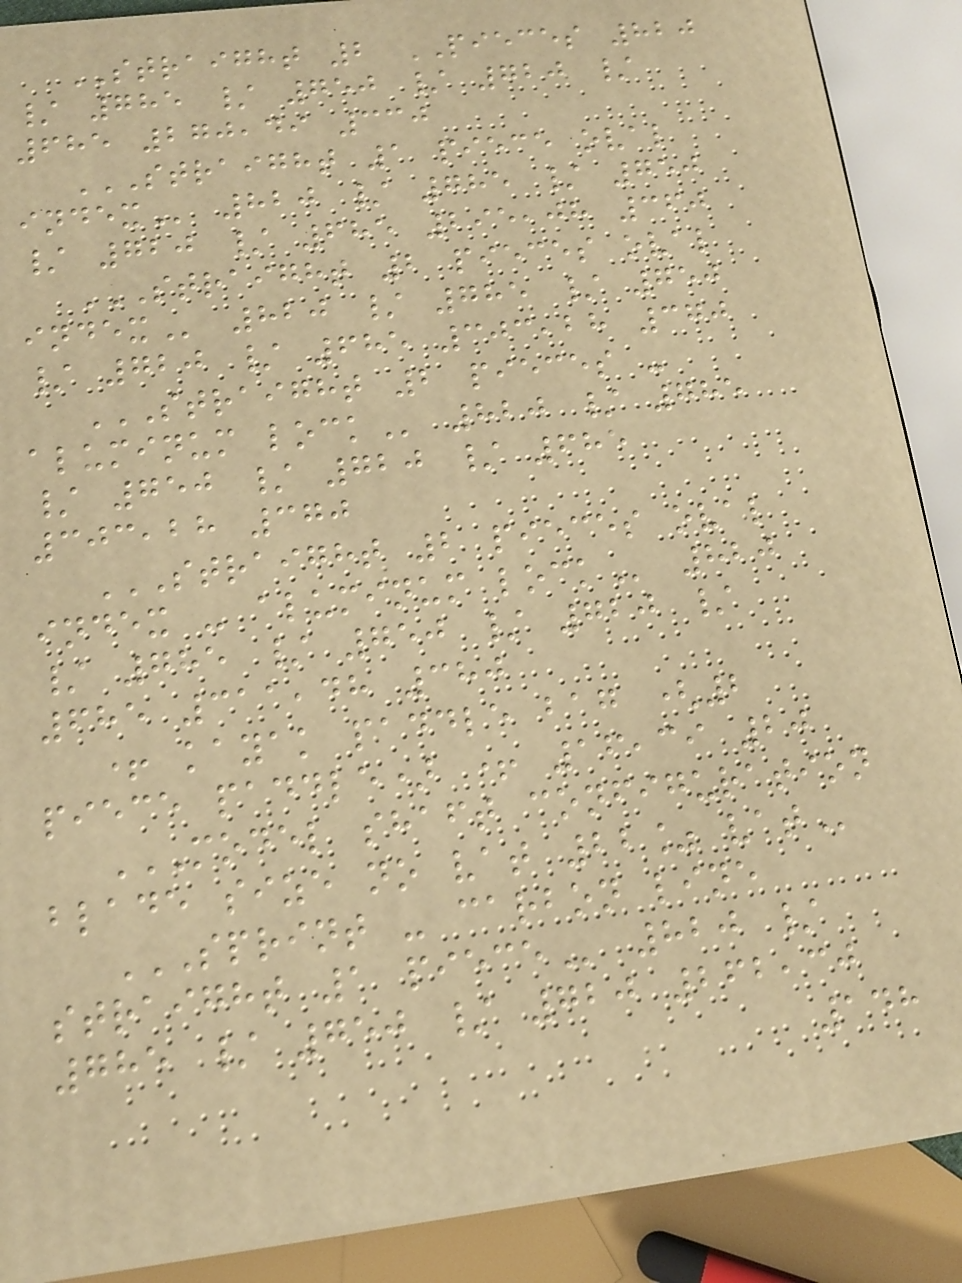STRAIGHT 2 PIECES 820
/ 785 / 750 / 720 /
685 270,49 330
STRAIGHT 1 PIECE OVAL
INDEX 820 / 785 / 750
/ 720 / 685 295,08 360
STRAIGHT 2 PIECES OVAL
INDEX 820 / 785 / 750
/ 720 / 685 303,28 370
STRAIGHT 2 PIECES -
ALUMINUM LOCK 820 / 785
/ 750 / 720 / 685
303,28 370
STRAIGHT 2 PIECES OVAL
INDEX - ALUMINUM LOCK 820
/ 785 / 750 / 720 /
685 311,48 380
+ kayak paddle bag (2
piece paddle) + 16,39 20
MODEL SHAFT CONFIGURATION
BLADE SIZE NO VAT 22% VAT
SPRINT - CARBON LINE
STRAIGHT 1 PIECE 820 /
785 / 750 / 720 262,30
148
